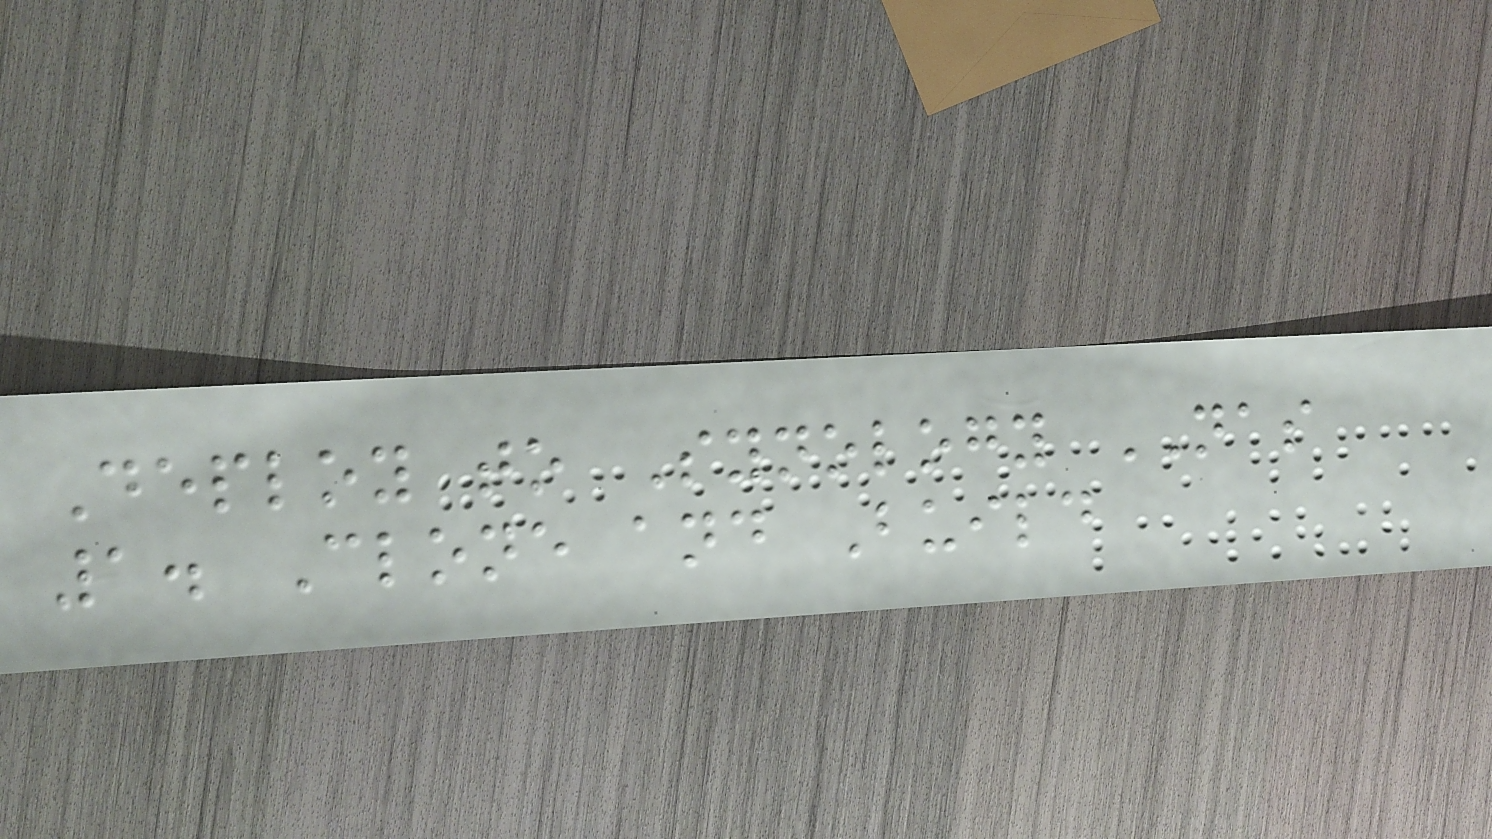Deploy to Synology NAS
1. Clone and Build
